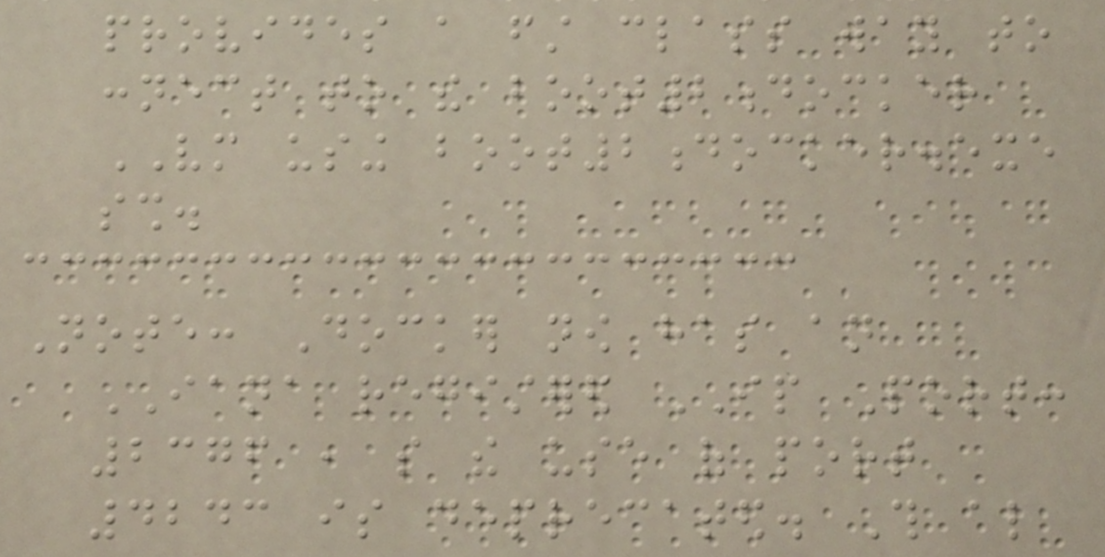provides a first class way to
connect to the boot2docker
VM using boot2docker.exe
ssh.
Note: Docker now has an
IANA registered IP Port:
2376 , so the use of port
4243 is deprecated. This also
